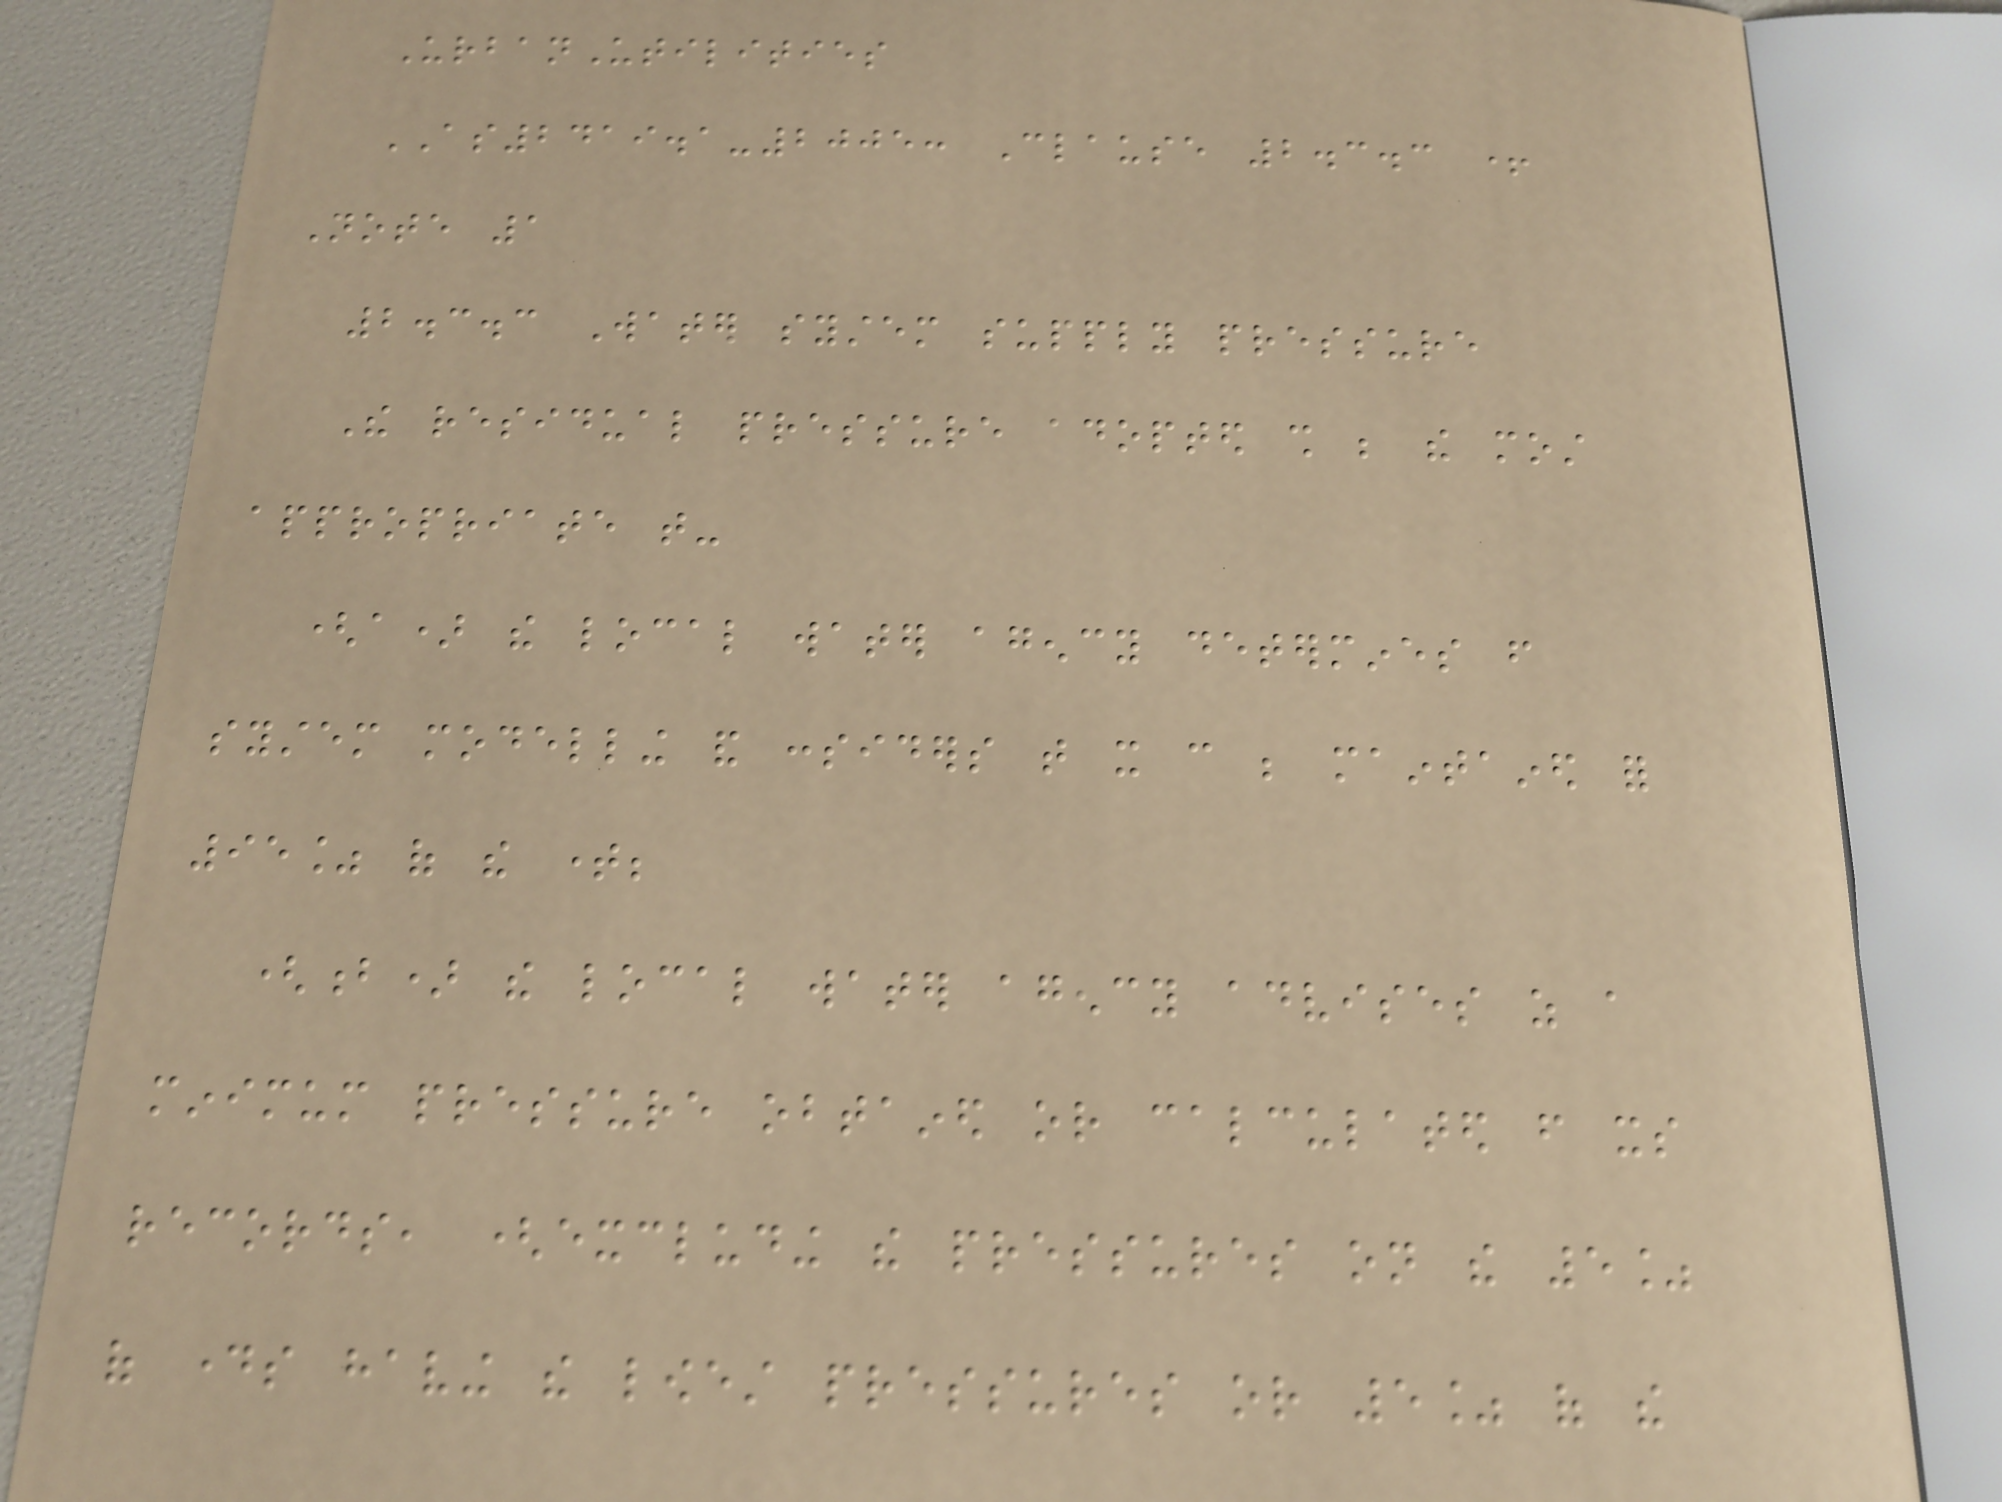UrbanUtilities
AS2419.1-2005: Clause 2.3.3 +
Note 1
2.3.3 Water system supply pressure
The residual pressure adopted shall be the most
appropriate that-
(a) the local water agency determines from
system modelling and considers that it can be maintained for
95% of the time;
(b) the local water agency advises as a
minimum pressure obtained or calculated from its
records, (excluding the pressures on the 5%
of days having the lowest pressures or 5% of the
